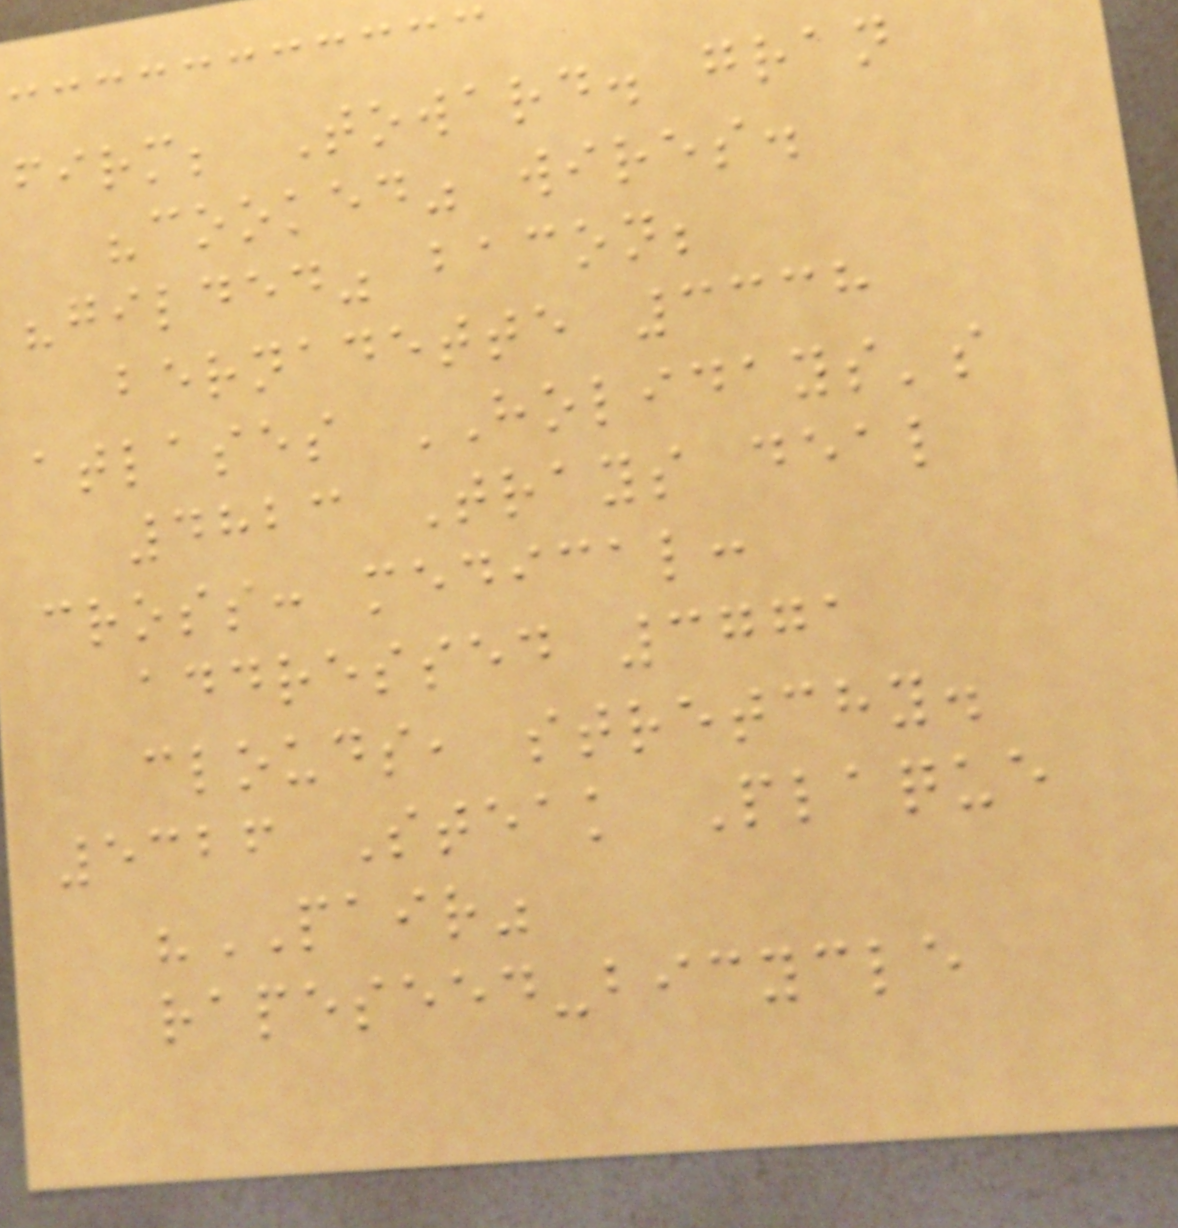firm; Toward. gran
"cooked" wires.
"gilded" bacon;
bernadette 3338
atlases HOLIDAYS's
4823 Trays deal
cross: medical:
addressed 3771
clouds, stretchy.
5326 Steak Plaque
"PAIR"
rapeseed-bicycle
